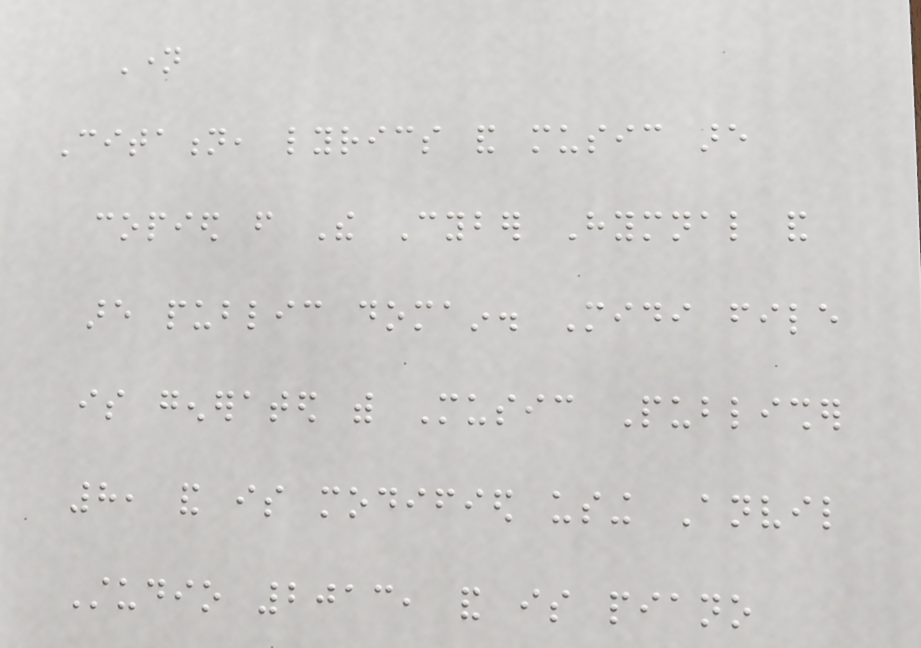Name
Citation, lyrics and music are
copied from The Cyber Hymnal and
are public domain. Midi file
is generated with Music Publisher
8, and is modified using Anvil
Studio 2013, and is piano
